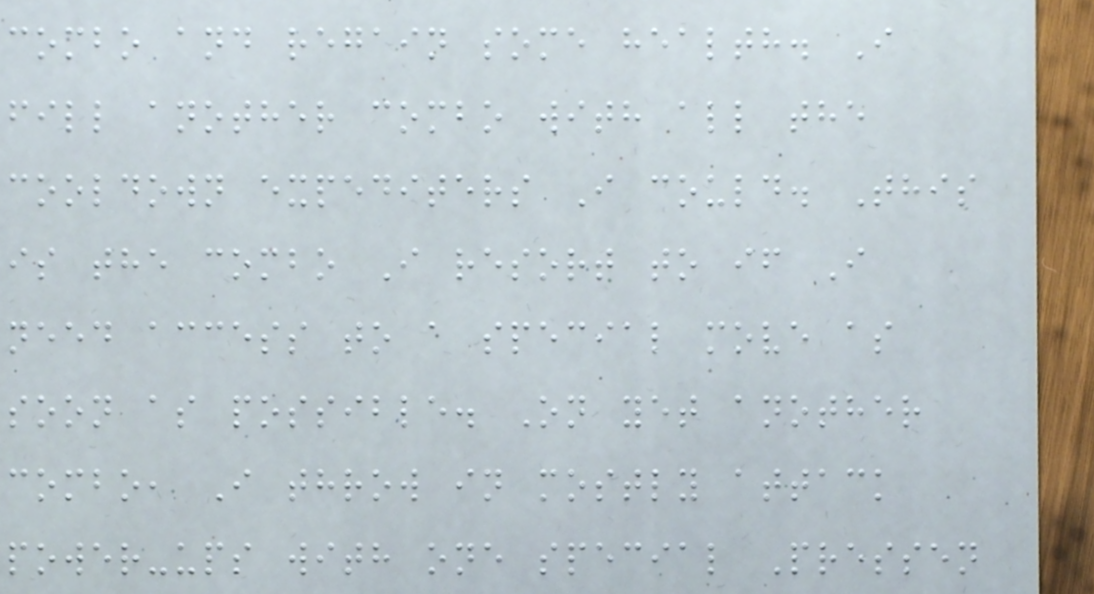combo and regain some health. I
fill another combo with all the
cooldown expediters I could. This
is the combo I resort to if I
need access to a special move as
soon as possible. On yet another
combo, I throw in mostly attack
power-ups with one special Pressen
